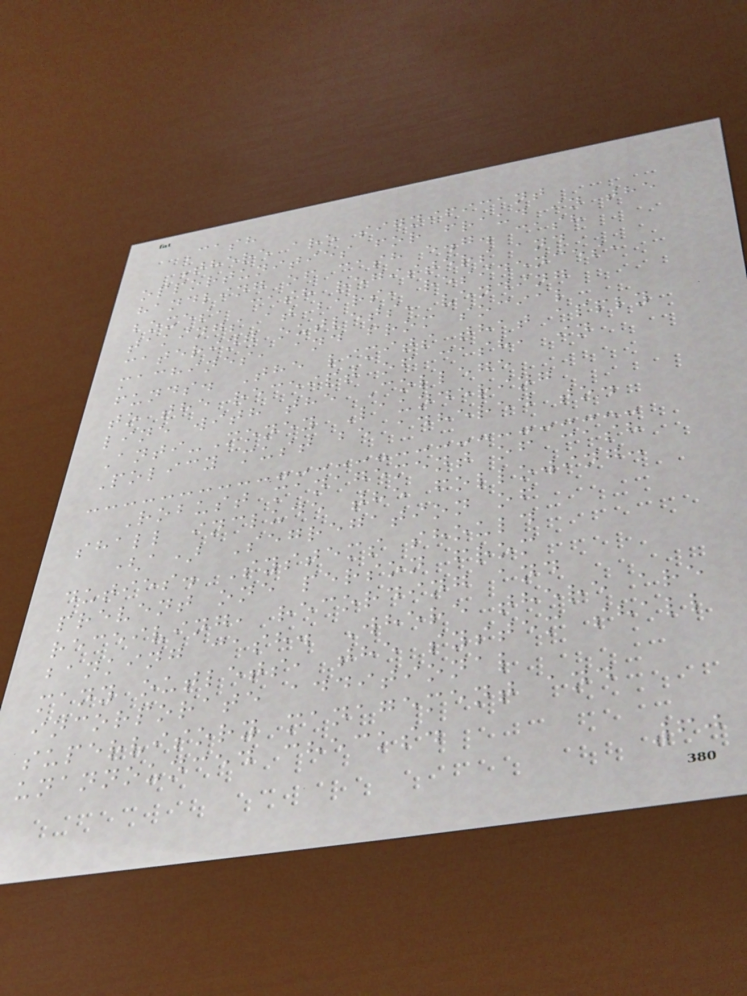Cash
There are significant
opportunities for fraud in the
handling of cash e.g. cash
boxes, cash registers and
takings at bars, residences,
catering outlets, vending
machines, and from social
funds. The limits that apply
to the receipt of cash, in
line with the College
Anti-Money Laundering
Policy must be adhered to.
Robust management of cash
shall include the following:
(a) Segregation of
duties. Systems should
prevent one person from
receiving, recording and
banking cash. Where there are
many outlets, the system shall
incorporate additional
supervisory management and
unannounced checks.
60
